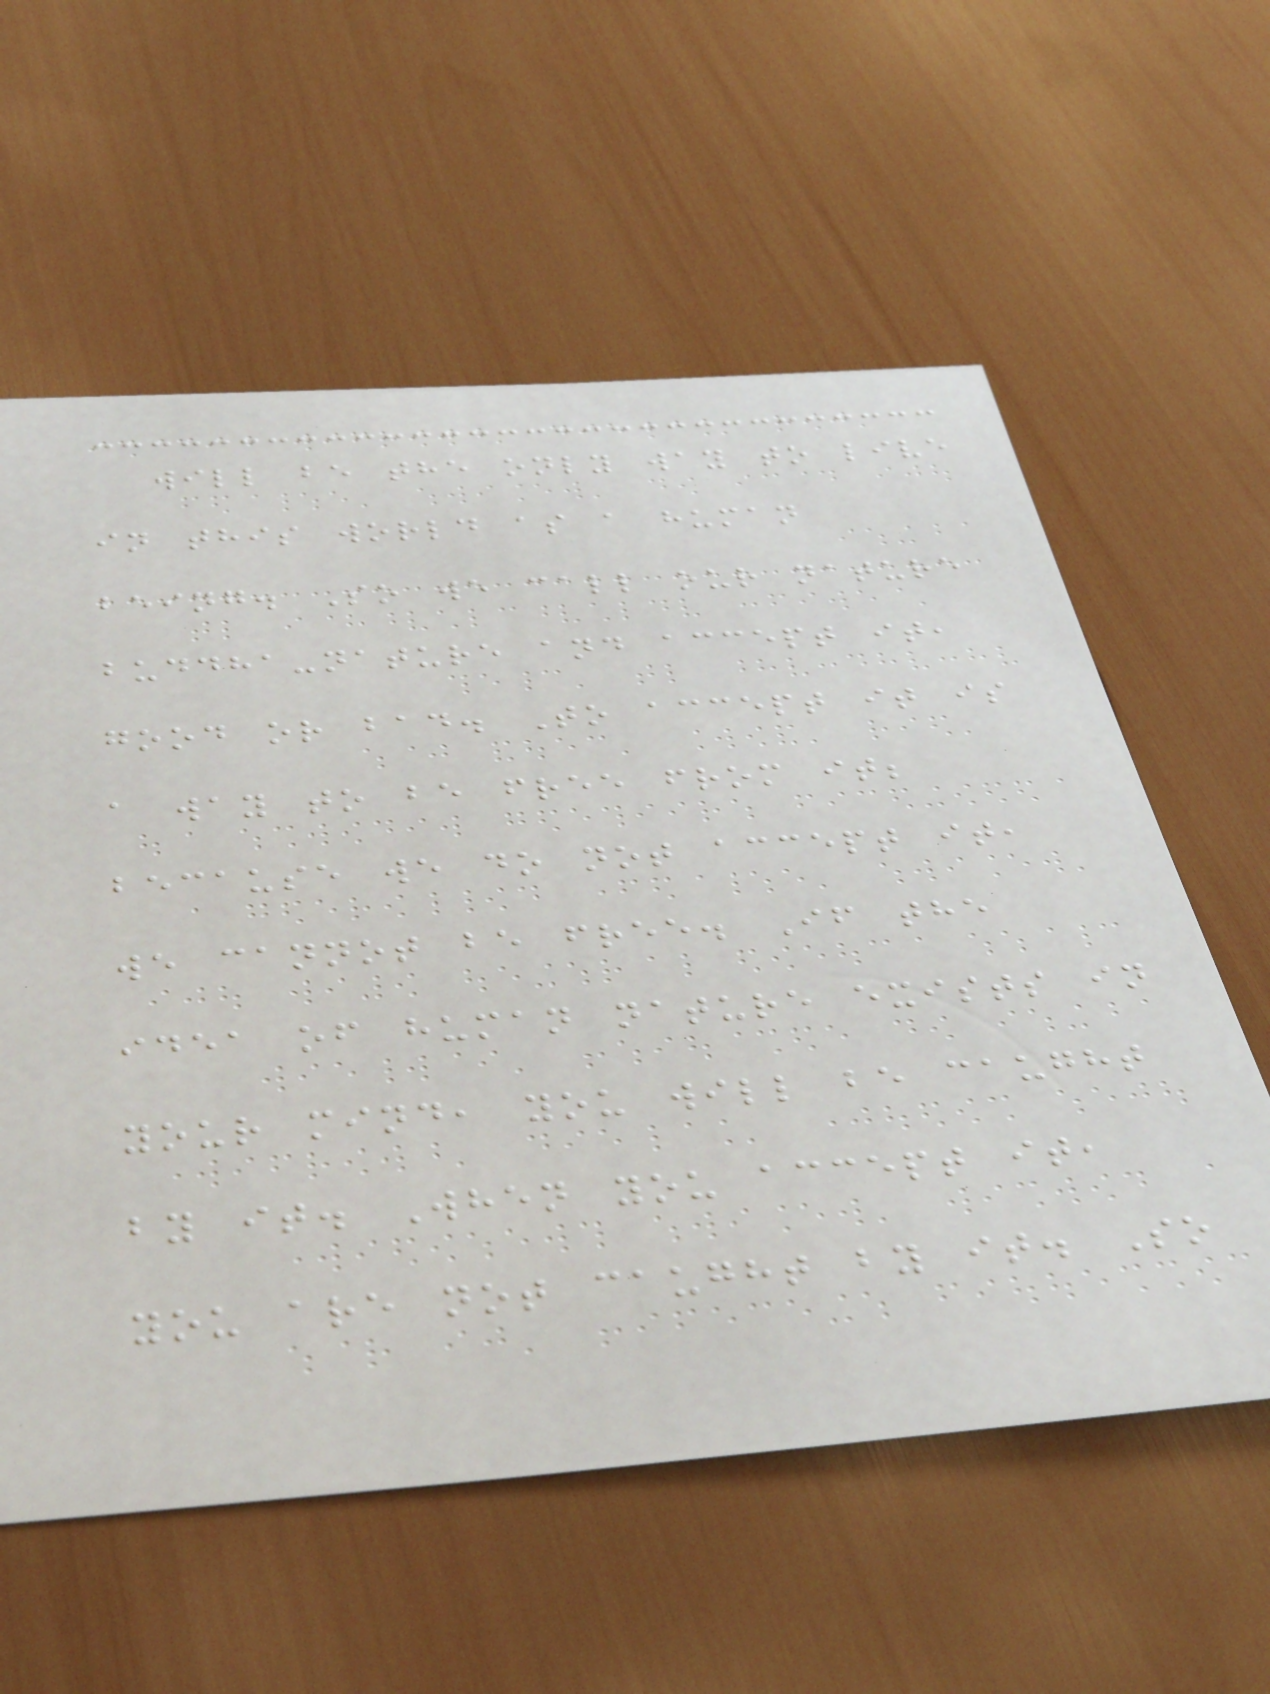will be the only way to live
in this world as a human
being. So we call our nature
buddha-nature and accept it,
good or bad. To accept it is
a way to be free from it;
because we do not accept it,
we cannot be free. If the
idea of human nature exists in
your mind, you will be caught
by it. When you accept it,
you are not caught by it. So
